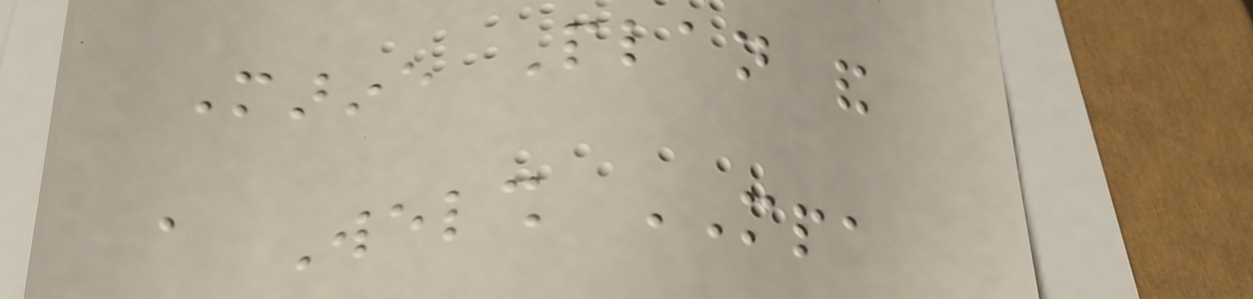Marine Plan and
a Welsh MPA
